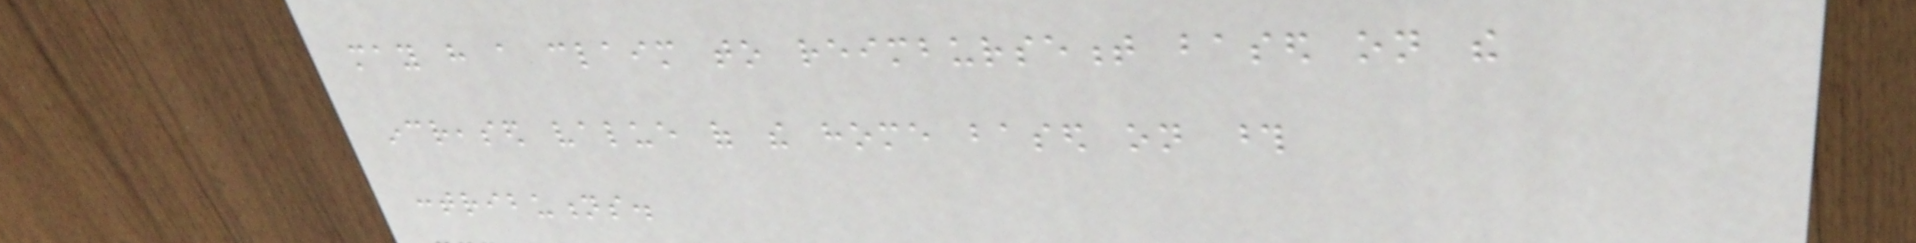may have a claim to reimbursement based on the
increased value of the home based on those
contributions.
